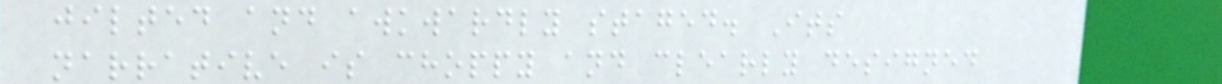jilted and awkwardly staged. Its
narrative is choppy and clearly designed
